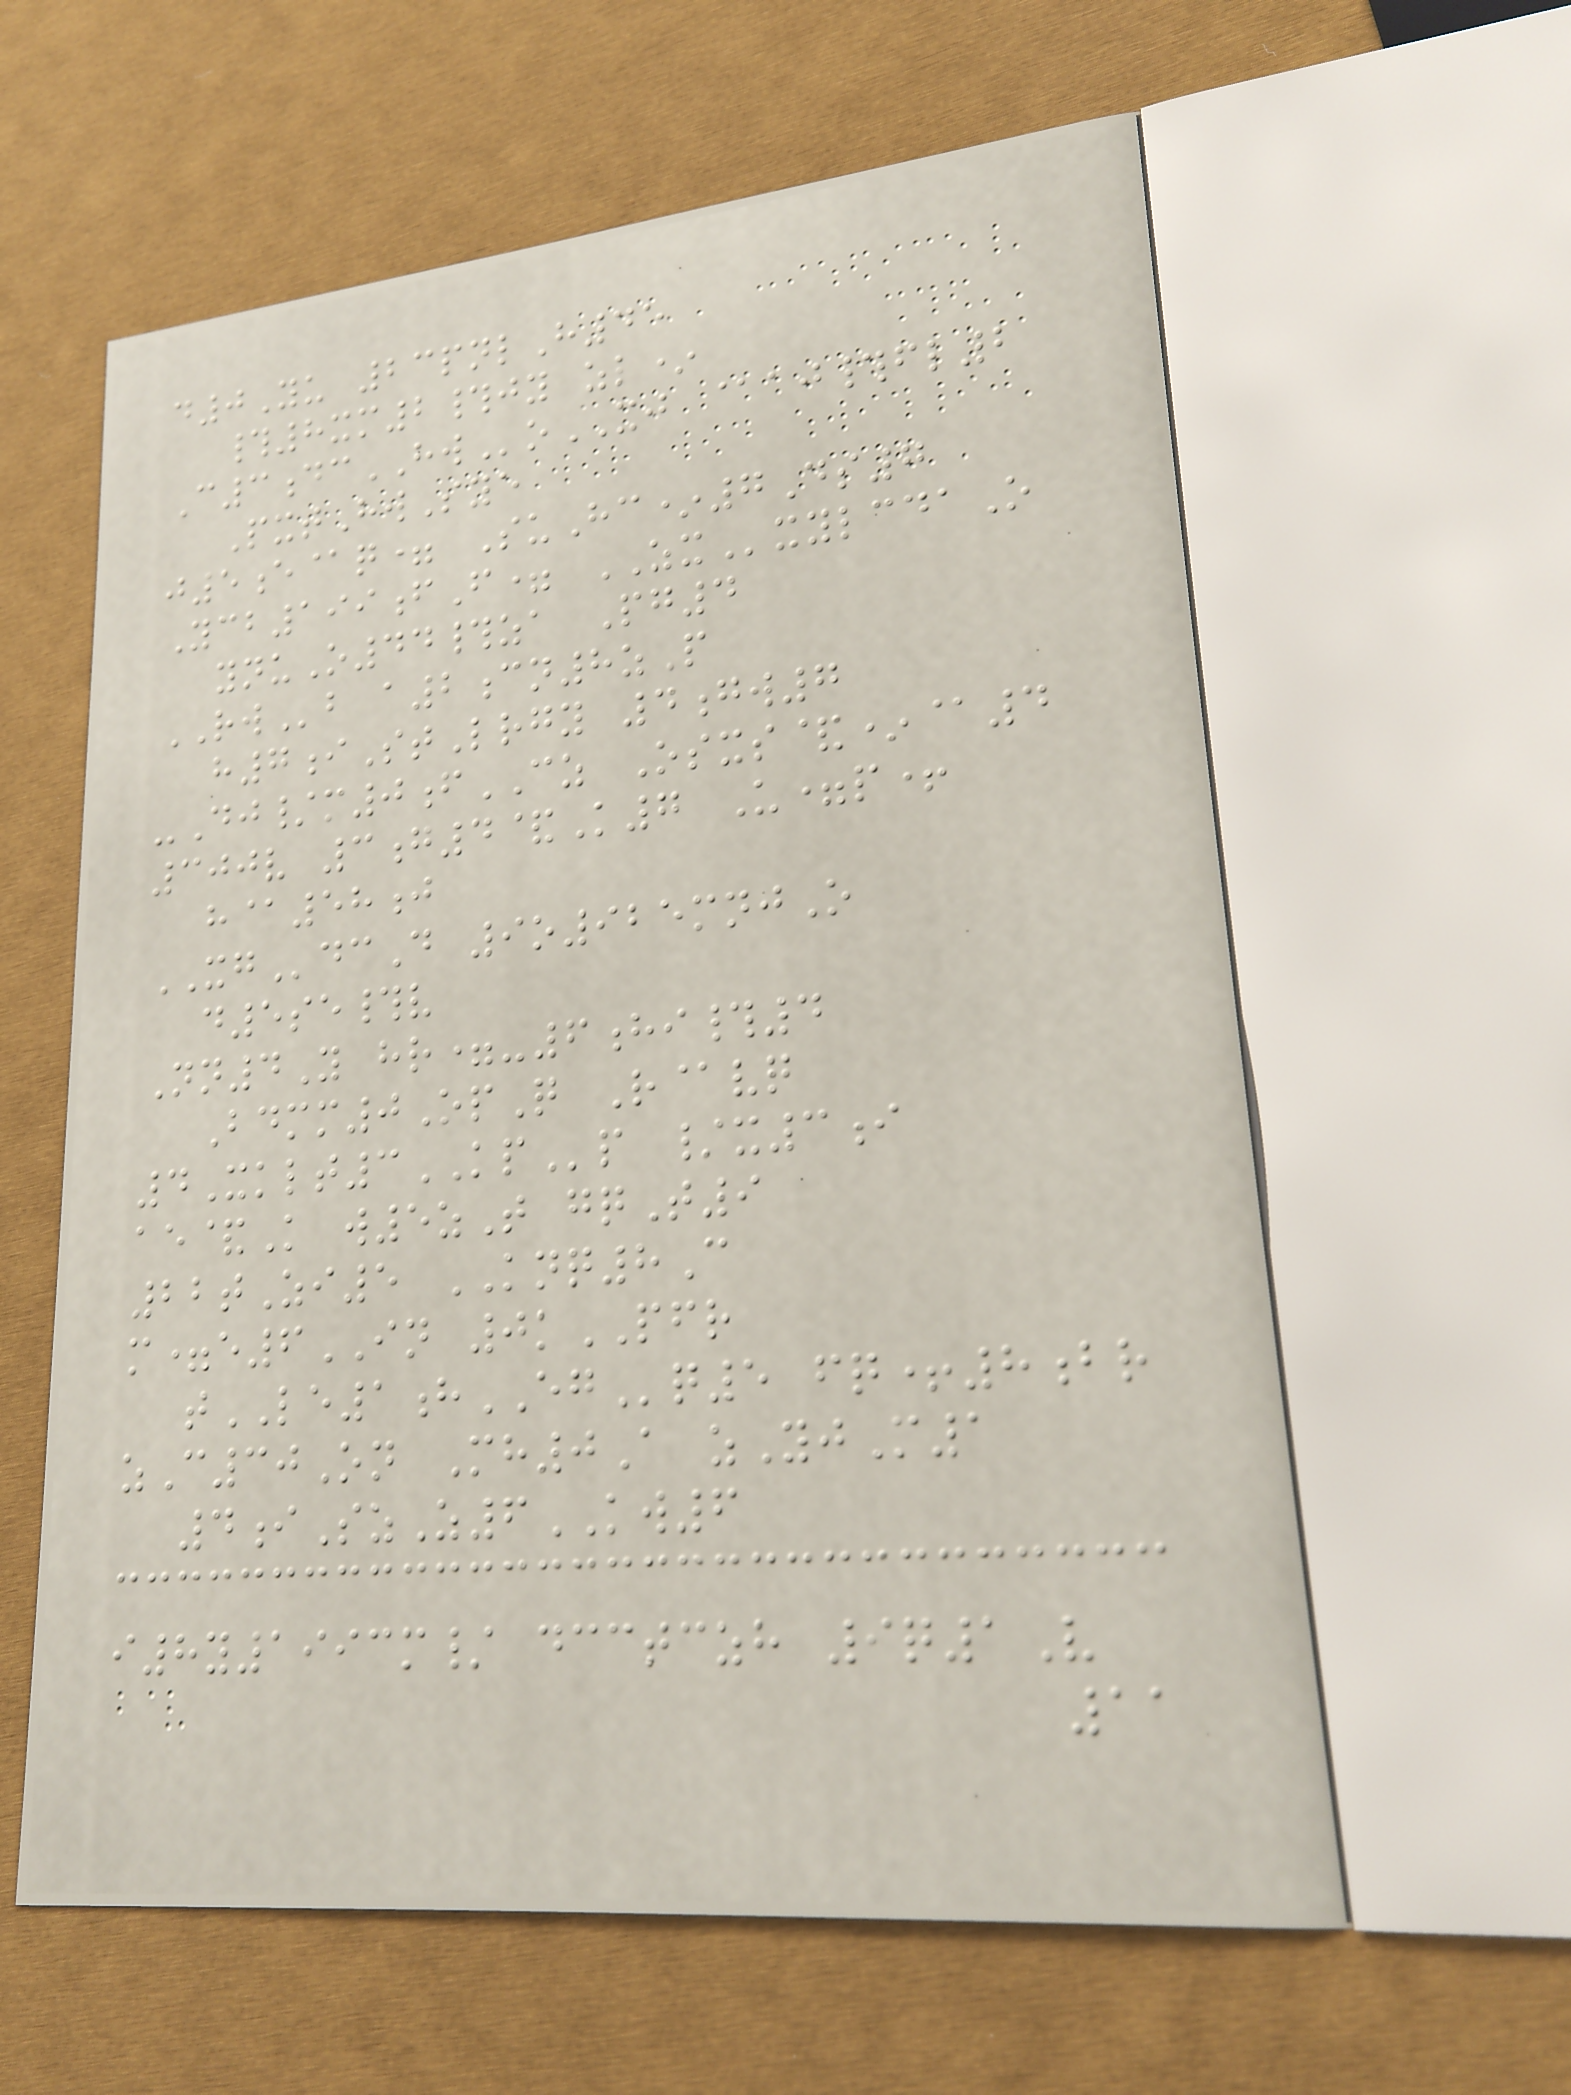d0Yu 23pnlH45
#8xm2#jy zl*
C3dcHWoXJ @aj#fl2
PxtHwSye
j5e@q= SuHc*7Ds7
Ycb199fF= ZXxylcdaO
ynuO44#za Pg4
RWb a2cn8zP
h7iStLrgy 4gw7
-Dj/m0fCZ Osxs&*@4
300v 3g4&K7 U=p+
h@58j
XGdcD 9o925mnjO
d5se#v
Nn4Y hr=-6hi#4
Bdmm0OpQ R@vq
4Xklt3KPp /x3i
ae&K w5zT gqT9
22tZi5 KNQ8C
m=e6IN 0kPFR
tLE1hEGq5 fq+8br
zC30On Mh0A zYjM1
4iSzZ6KW6
i8y1993m/ dcctczh 9q1V
11
